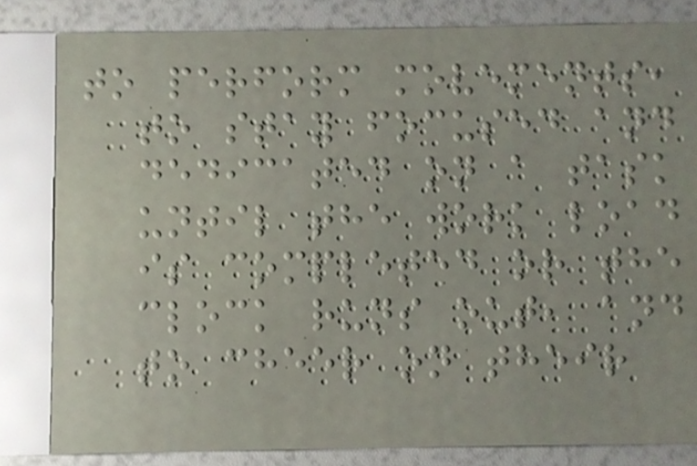to perform movements,
to stay focused and
dedicated on a task
until the work load
is completed or the
clock runs out, and
to cheer on their
